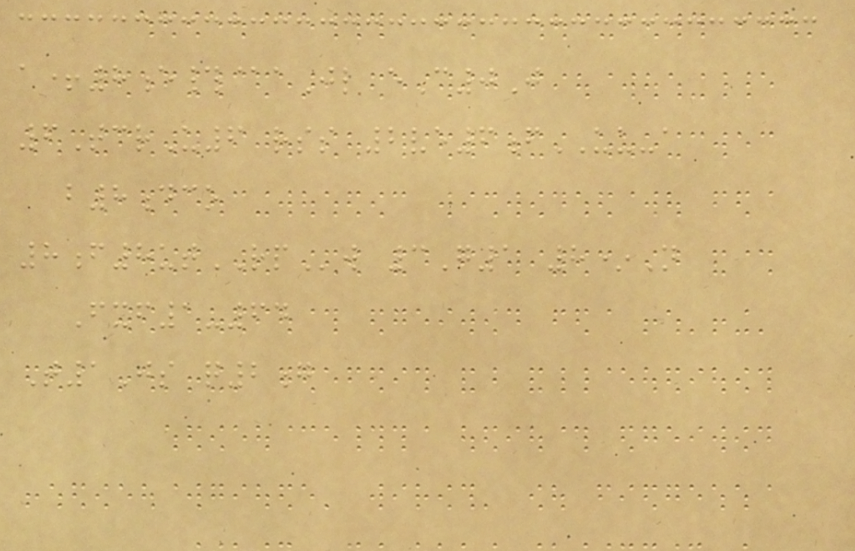a+8e#@aJl eC0J
6TcrU6 rss 2ve6fUU-a
b8dco
8f8utRPw 3G1 8*N
Fxf1-64
T1Js q2g
